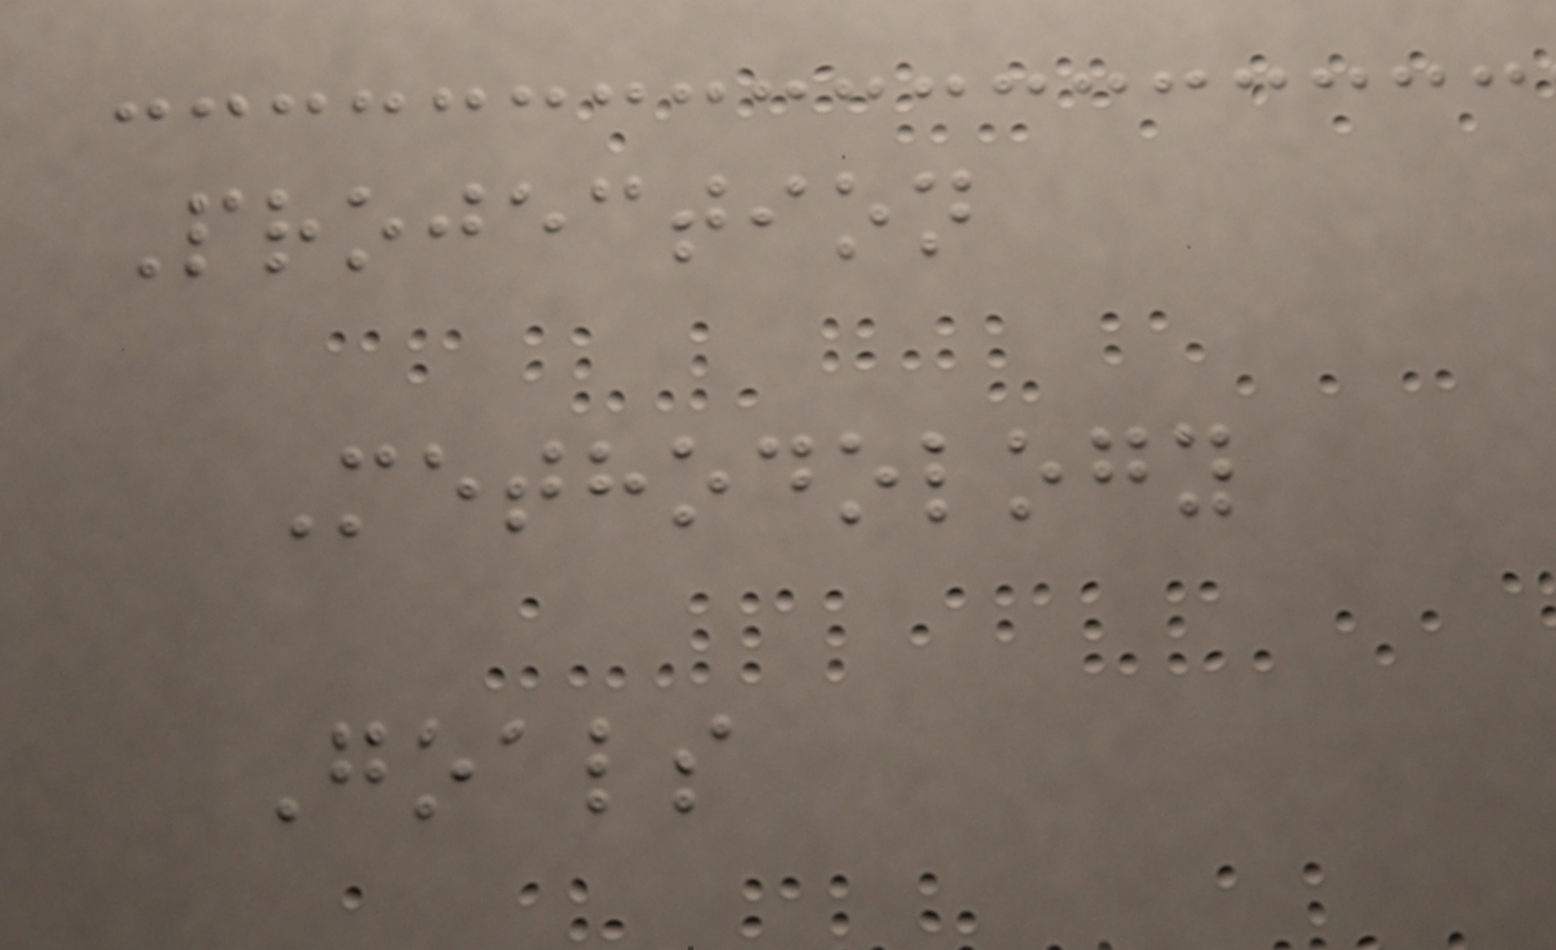Projection
Methodology
Goals
